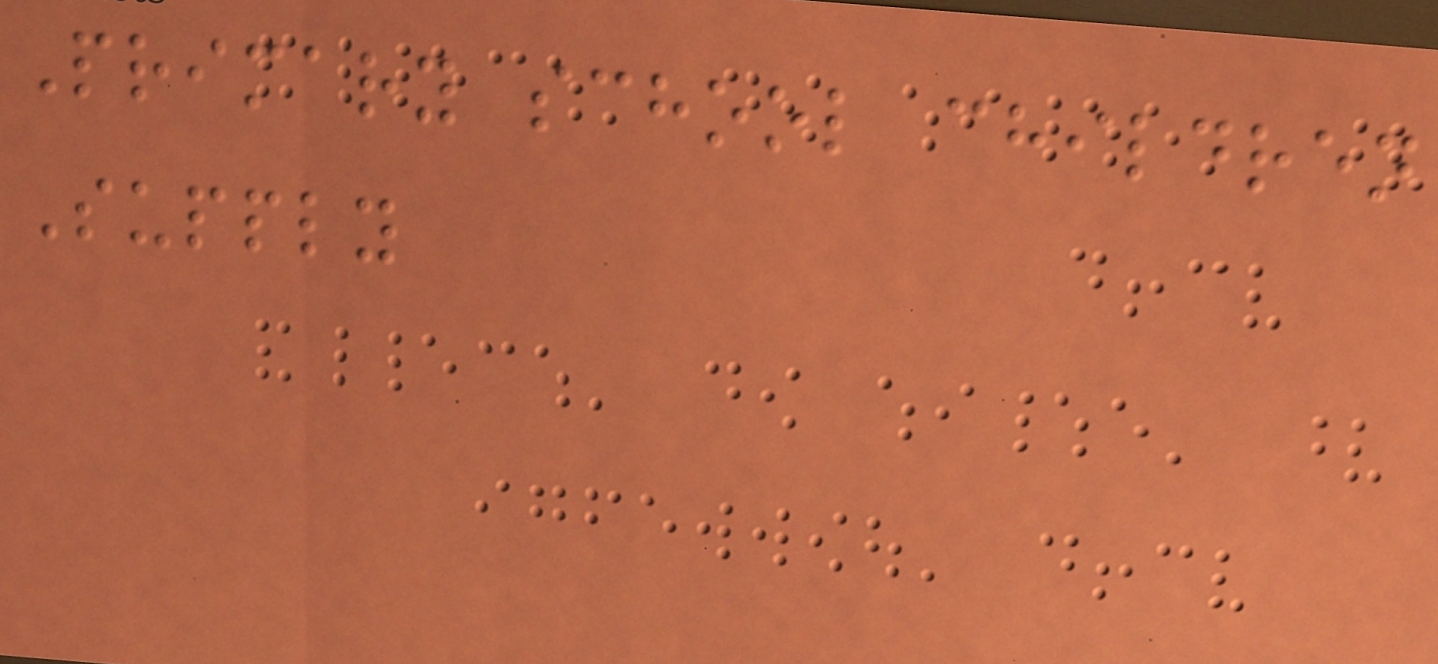Primary school children
Supply
